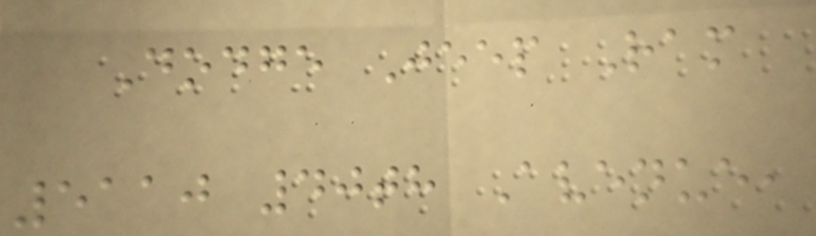Dodge Jeep Ram
5110 40th Avenue,
